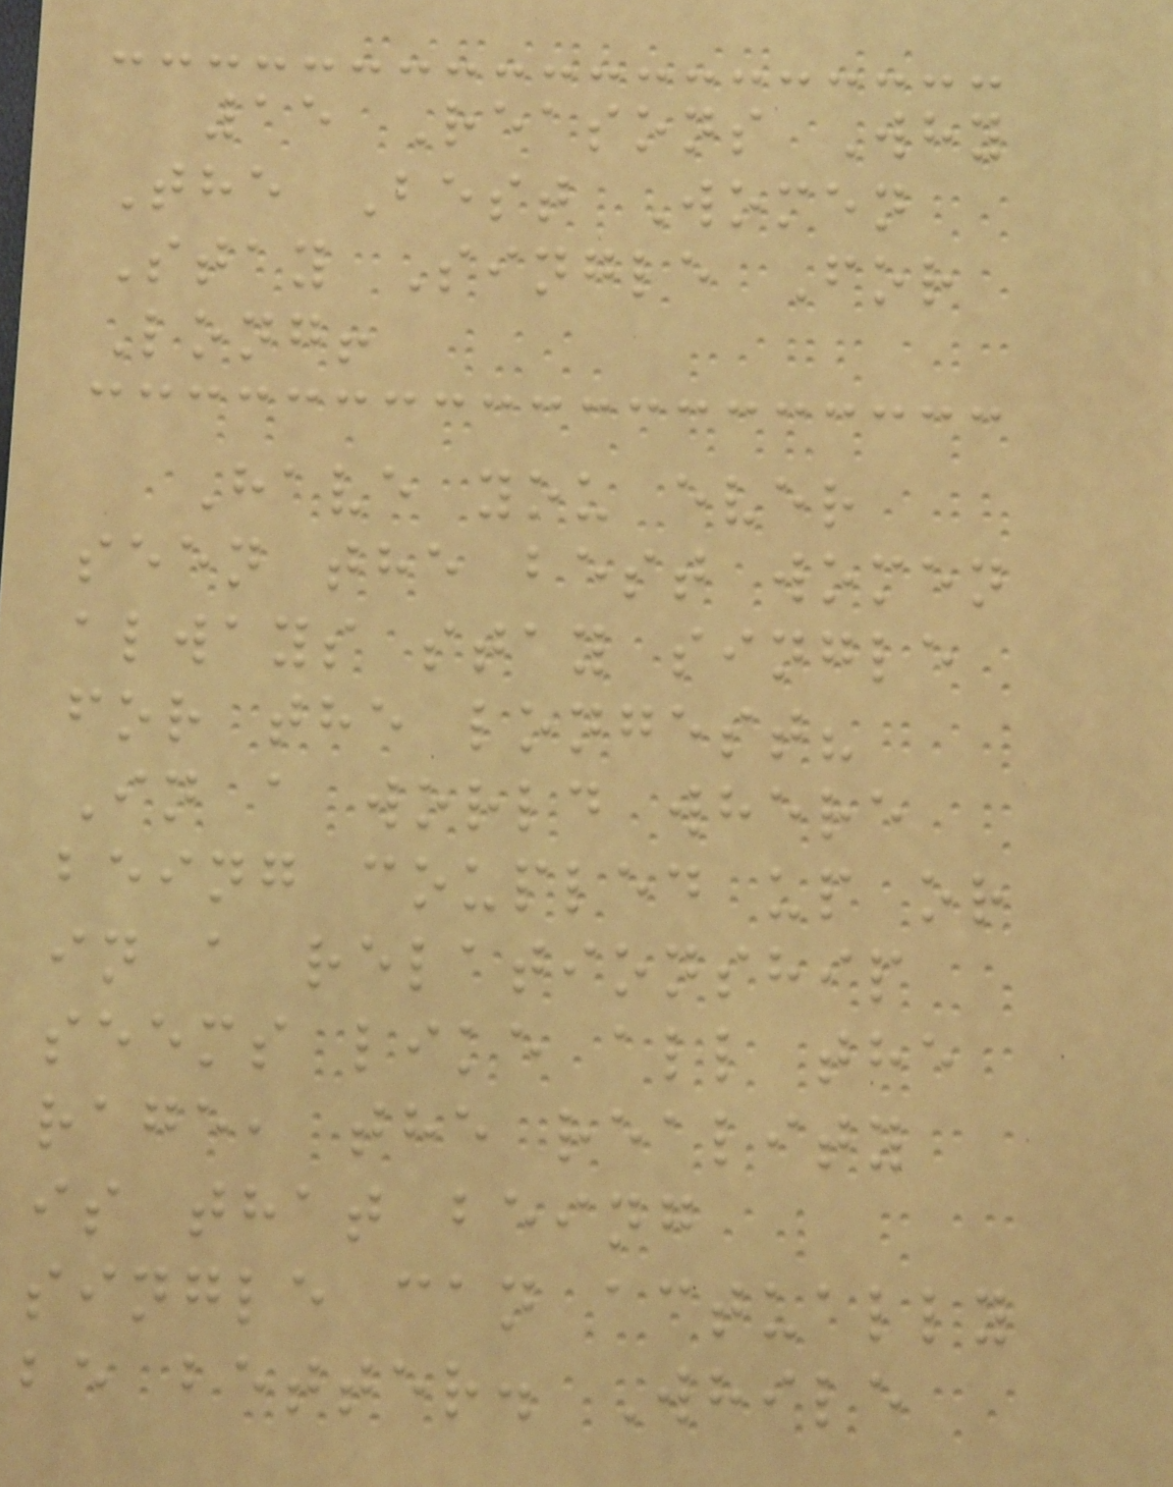15 Reasons Why
The Best Women
Stay Single For
Long!
Have you ever
seen the best women
always stay single
for the longest?
In a world where
being coupled up or
in a relationship
seems like all the
rage, the reality
is that being
single can actually
be better. While
